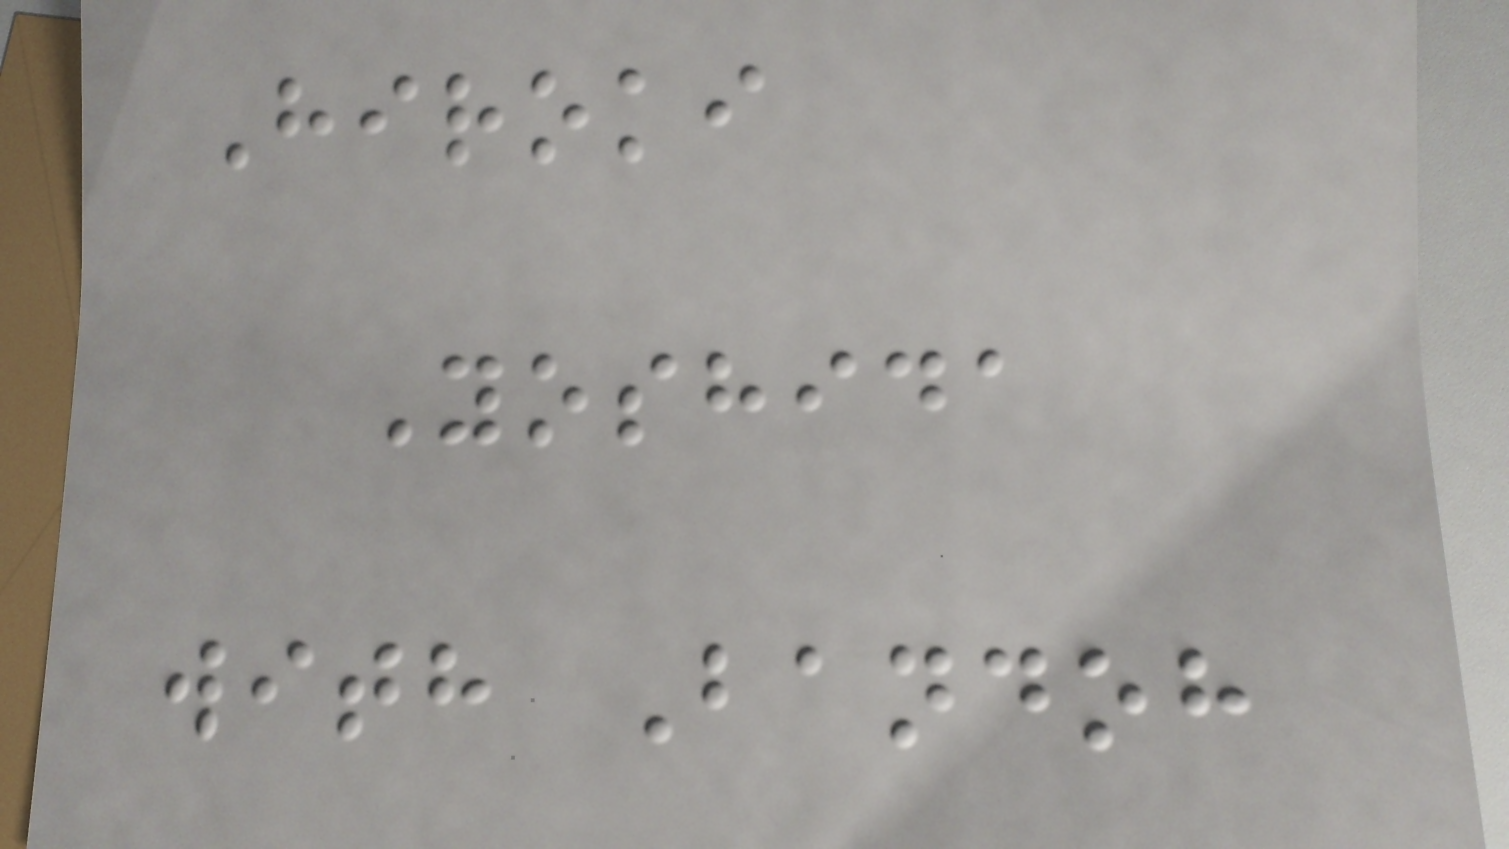Hiroki
Yoshida
with Bandoh
